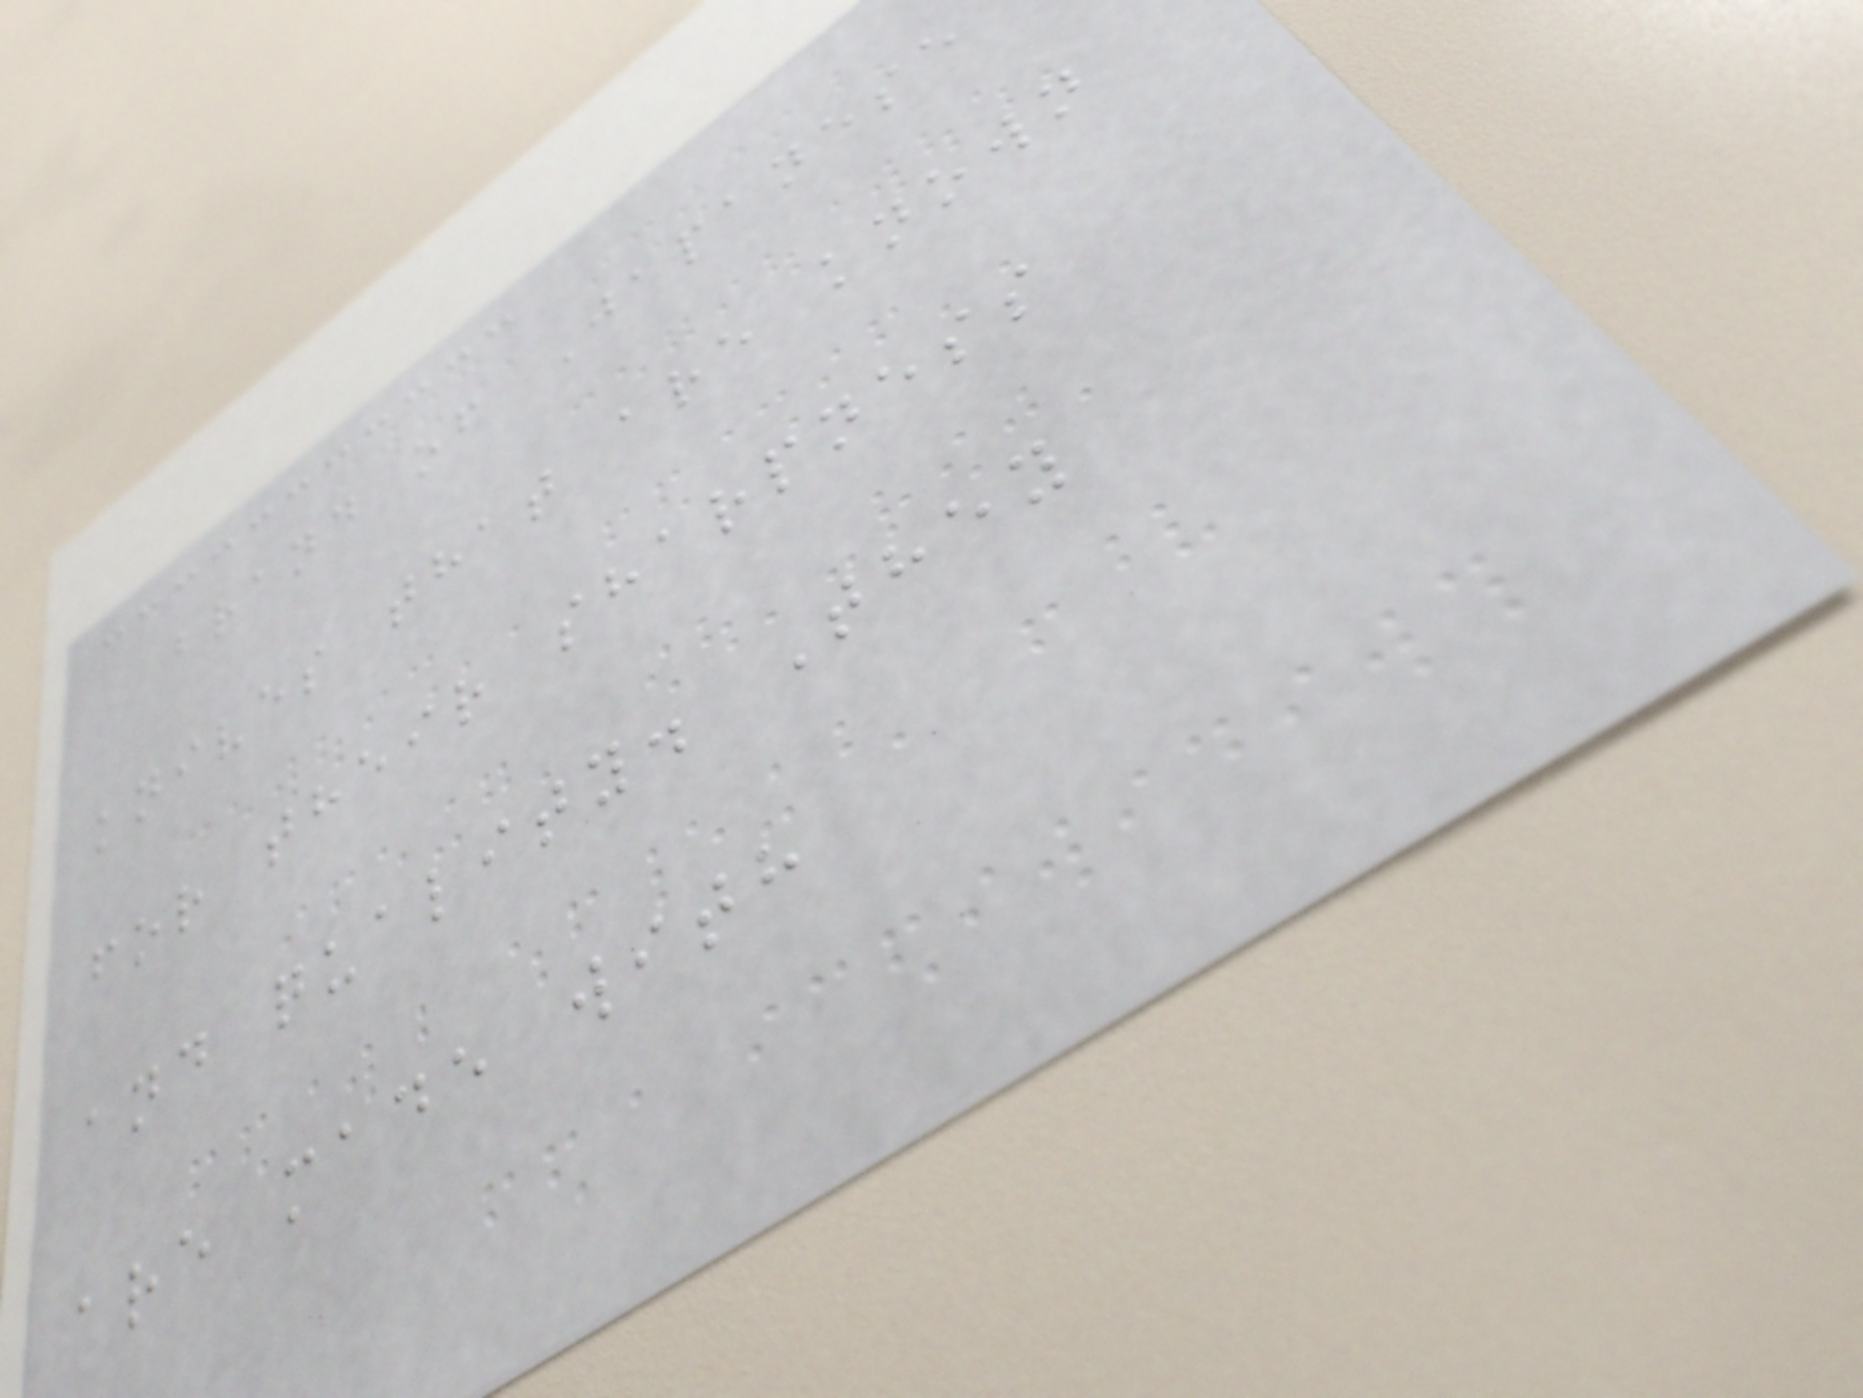brand of Japanese
knives that are known
for their sharpness
and quality. They
are made with
